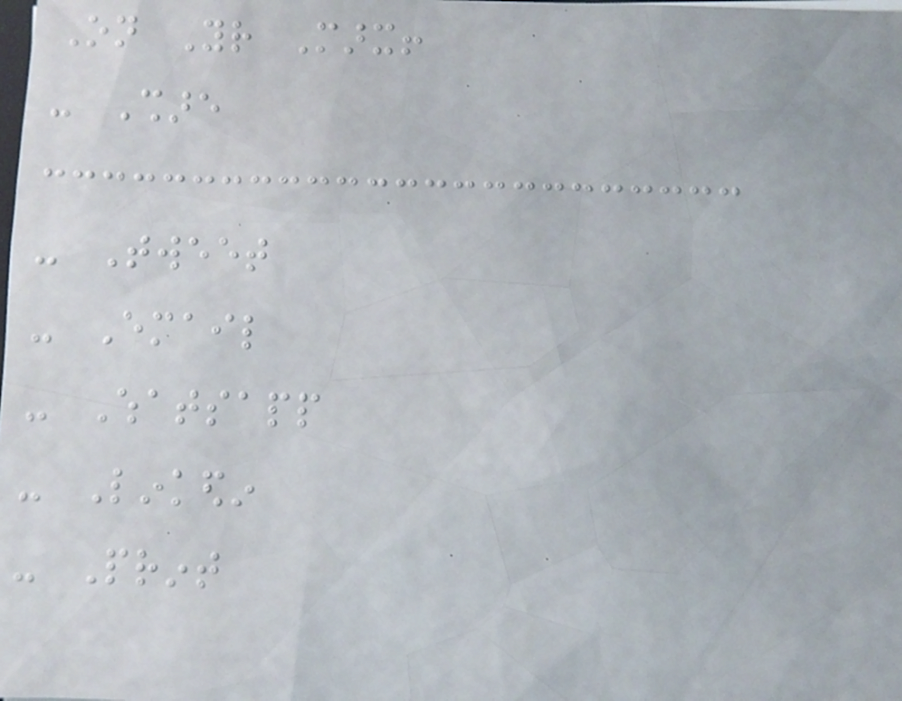On Your Marx!
- Share
- Tweet
- Email
- Whatsapp
- Linkedin
- Print
